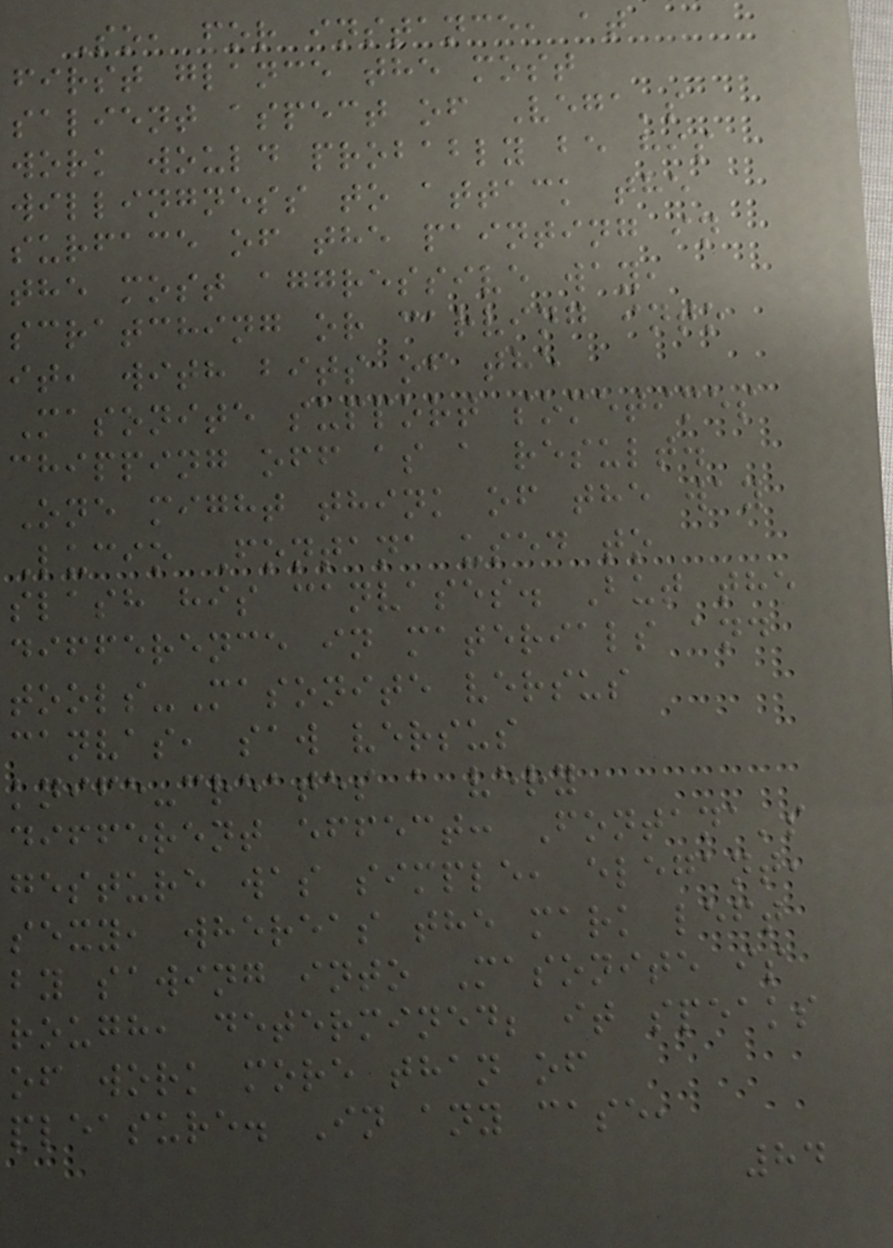So, for instance, at
first glance the most
salient aspect of Vega's
work would probably be his
willingness to attack the
surface of the painting in
the most aggressive way,
scratching or carving into
it, with bits of the
Masonite support sometimes
chipping off as a result.
One might think of the way
Lucio Fontana used to
slash his canvases. But the
difference in materials and
tools-Masonite versus
canvas, saw versus
knife-creates a very
different effect: Fontana's
gesture was simple, elegant,
sexy, whereas the mark left
by sawing into Masonite is
rough, determined; it speaks
of work more than of
pleasure. In any case,
84
